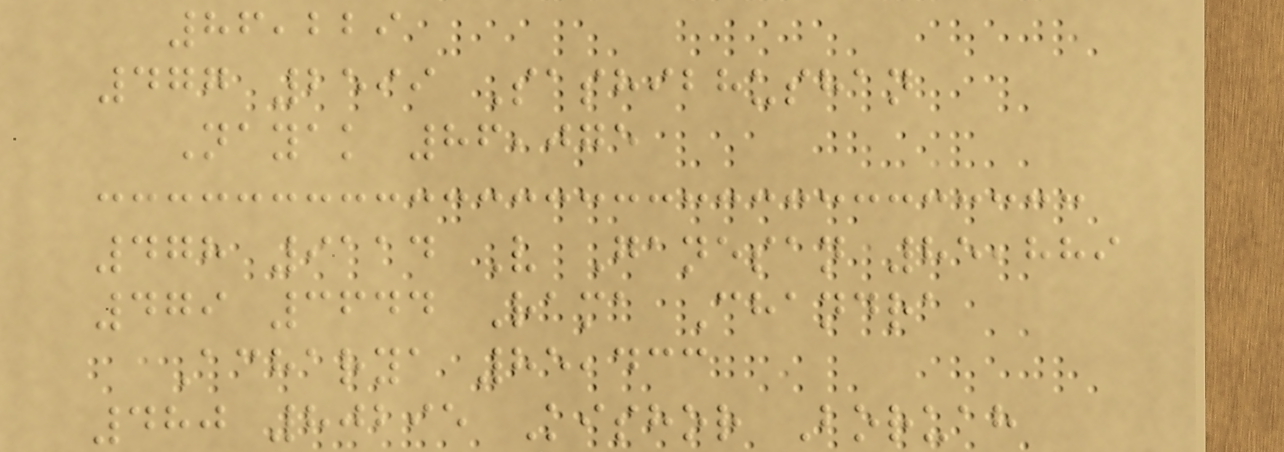86,229
477 2599 Sashibhushan
Nayak 86,075
478 9114 V Ganesan 85,889
479 3644 Rama Chandra
Acharya 85,433
480 80295 Kishor Boruah
